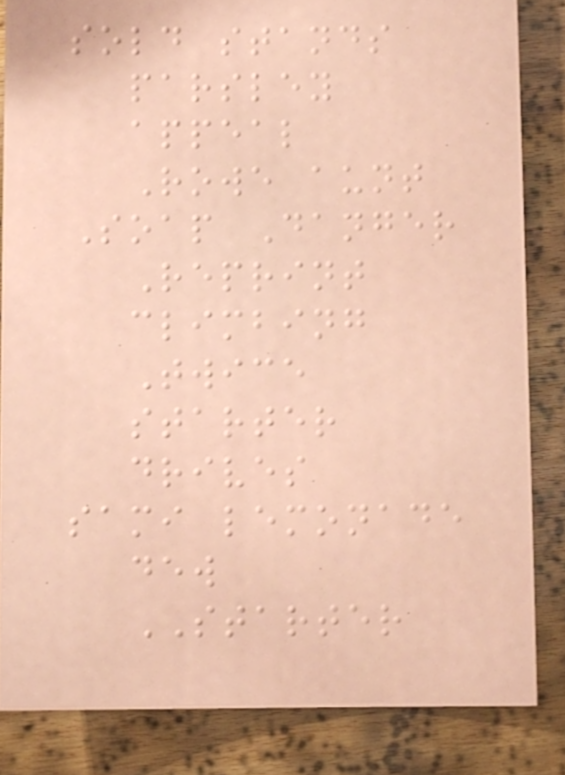sold stands
parsley
appeal
Rowe aunt
Soap Danger
Reprint
climbing
Twice
starter
drives
sami lemonade
dew
STARTER
